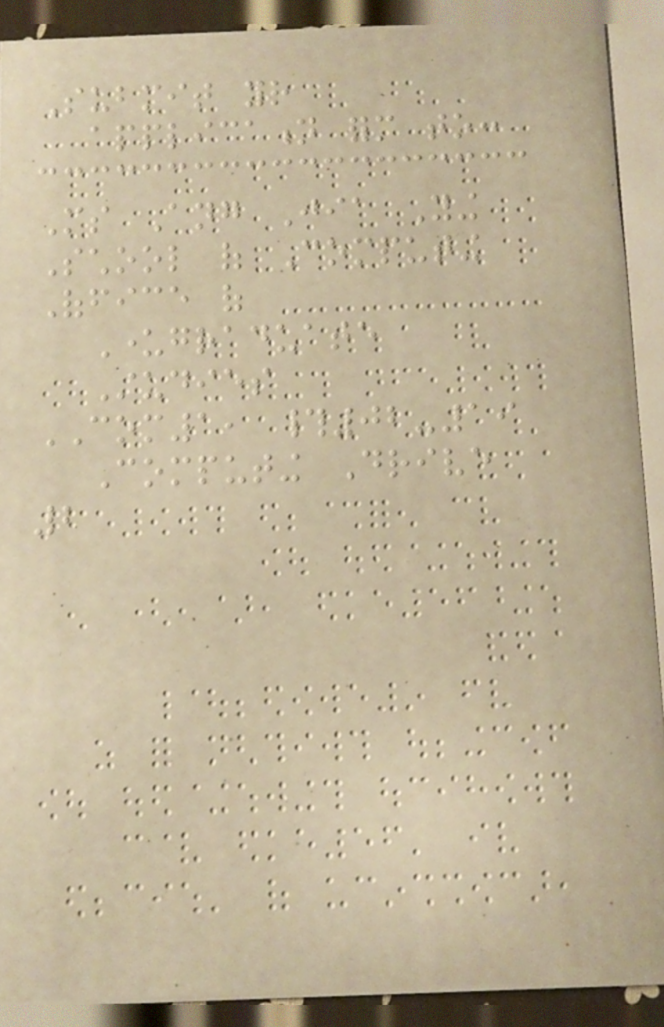Submit your
application form to:
Ms Ang Jia Ying
School of Computing
Office of
Undergraduate
Studies
COM1, #02-19
Computing Drive
2
